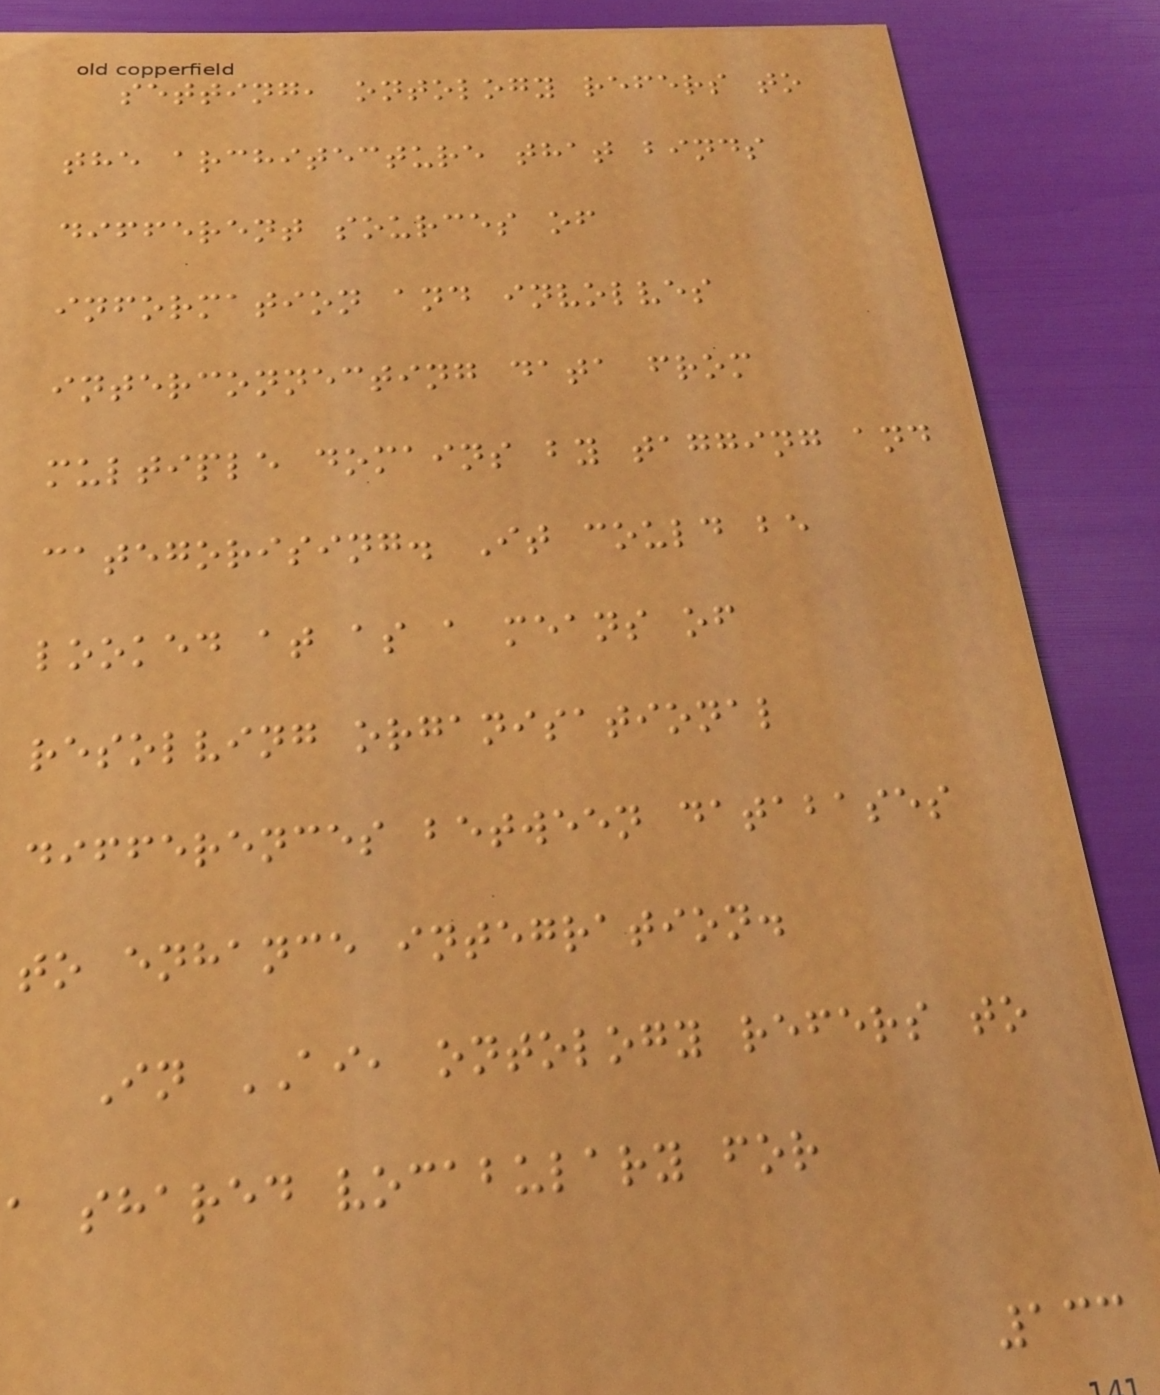setting, ontology refers to
the architecture that binds
different sources of
information and involves
interconnecting data from
multiple domains by tagging and
categorising. It could be
looked at as a means of
resolving organisational
differences between databases
to enhance integration.
In AI, ontology refers to
a shared vocabulary for
133
